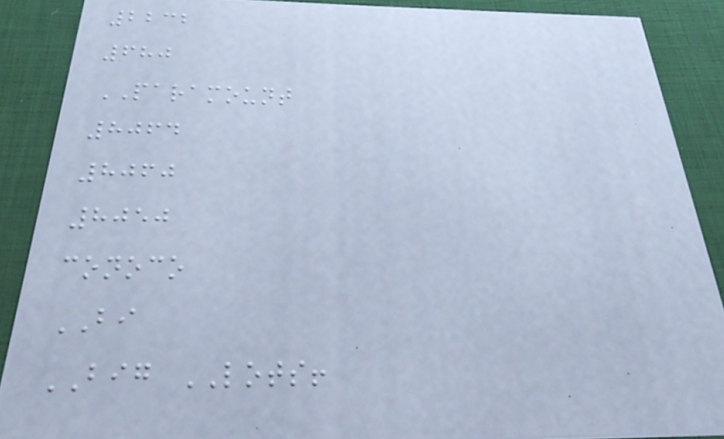2232
680
PARAMOUNT
8064
8060
8050
conoco
BI
BIG LOTS!
